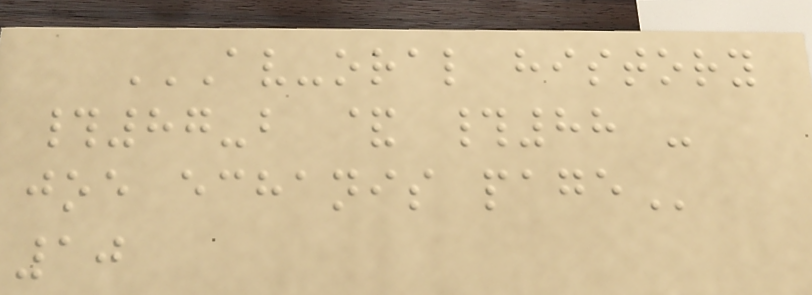AV-ORAL HISTORY
#87-B & #88 -
JOE ECHANIS PAGE
10
